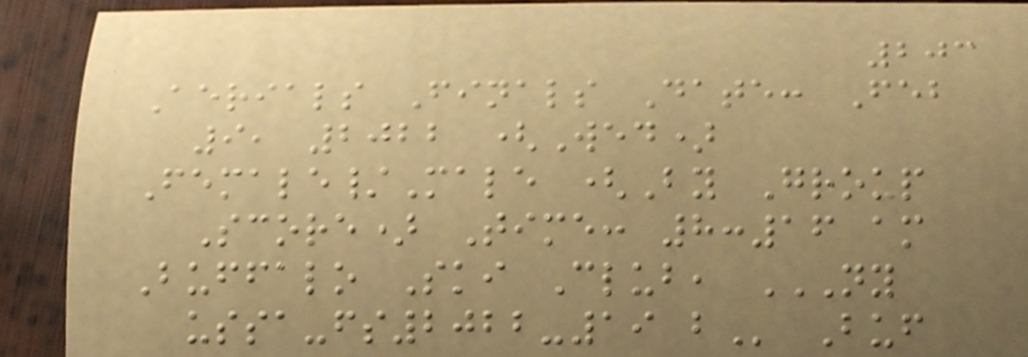203
Aerials Finals Date: Feb
9, 2022 (Wed)
Female/Male (By Group
Score) Time: 8:16 am
Buffalo Ski Club, NY
USSA-FS2022-19 B Buf
